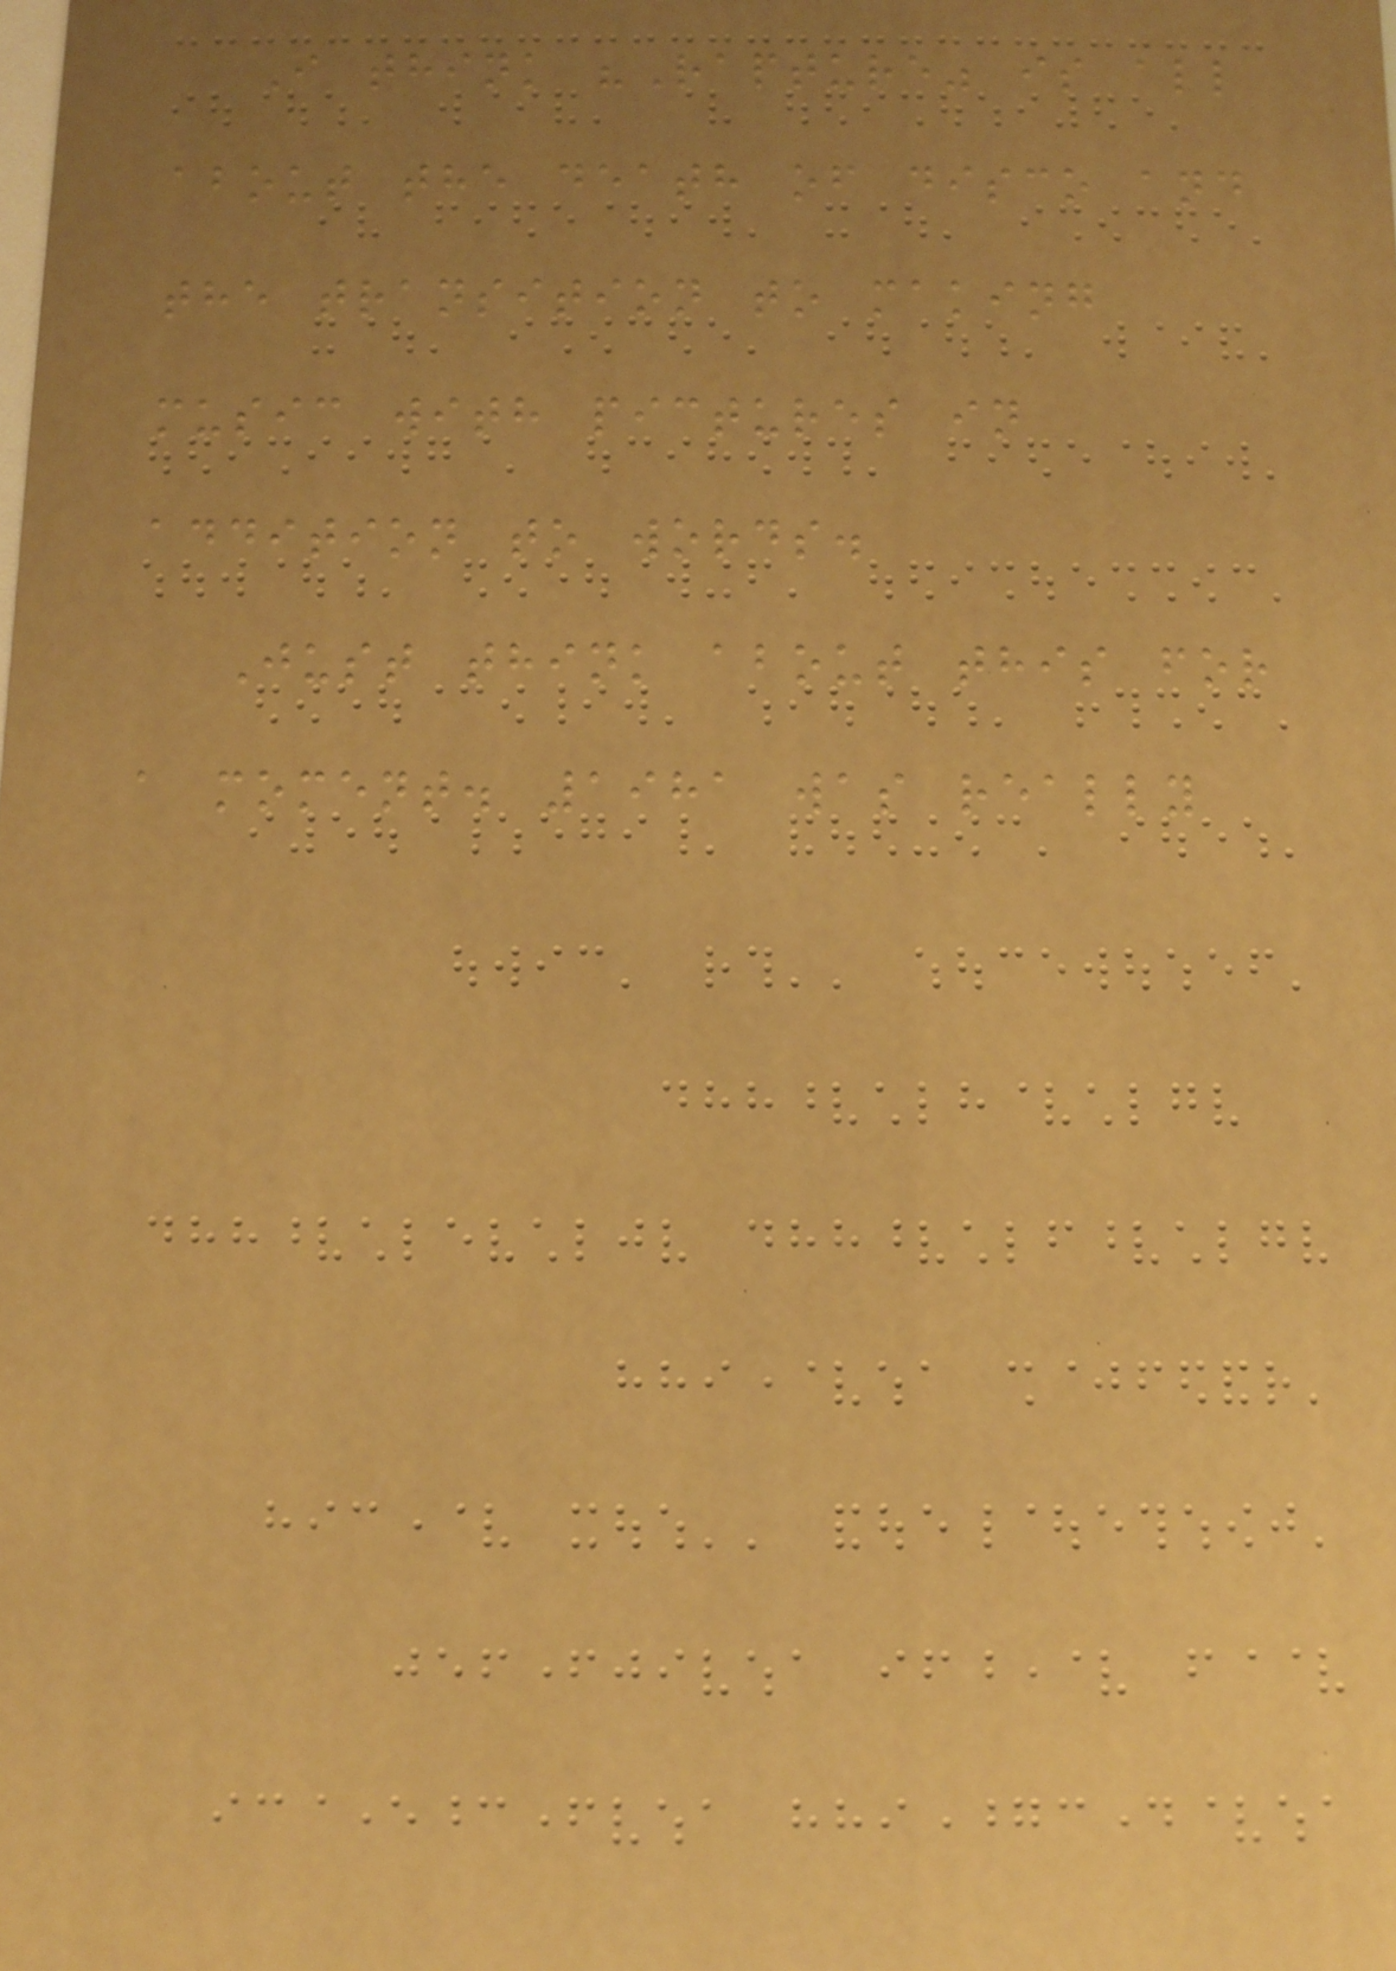I think "Rapture" is all
about the death of disco and
the transition to making
music with pictures in
addition to words.
Just think about this for
a moment. 1981 was really
